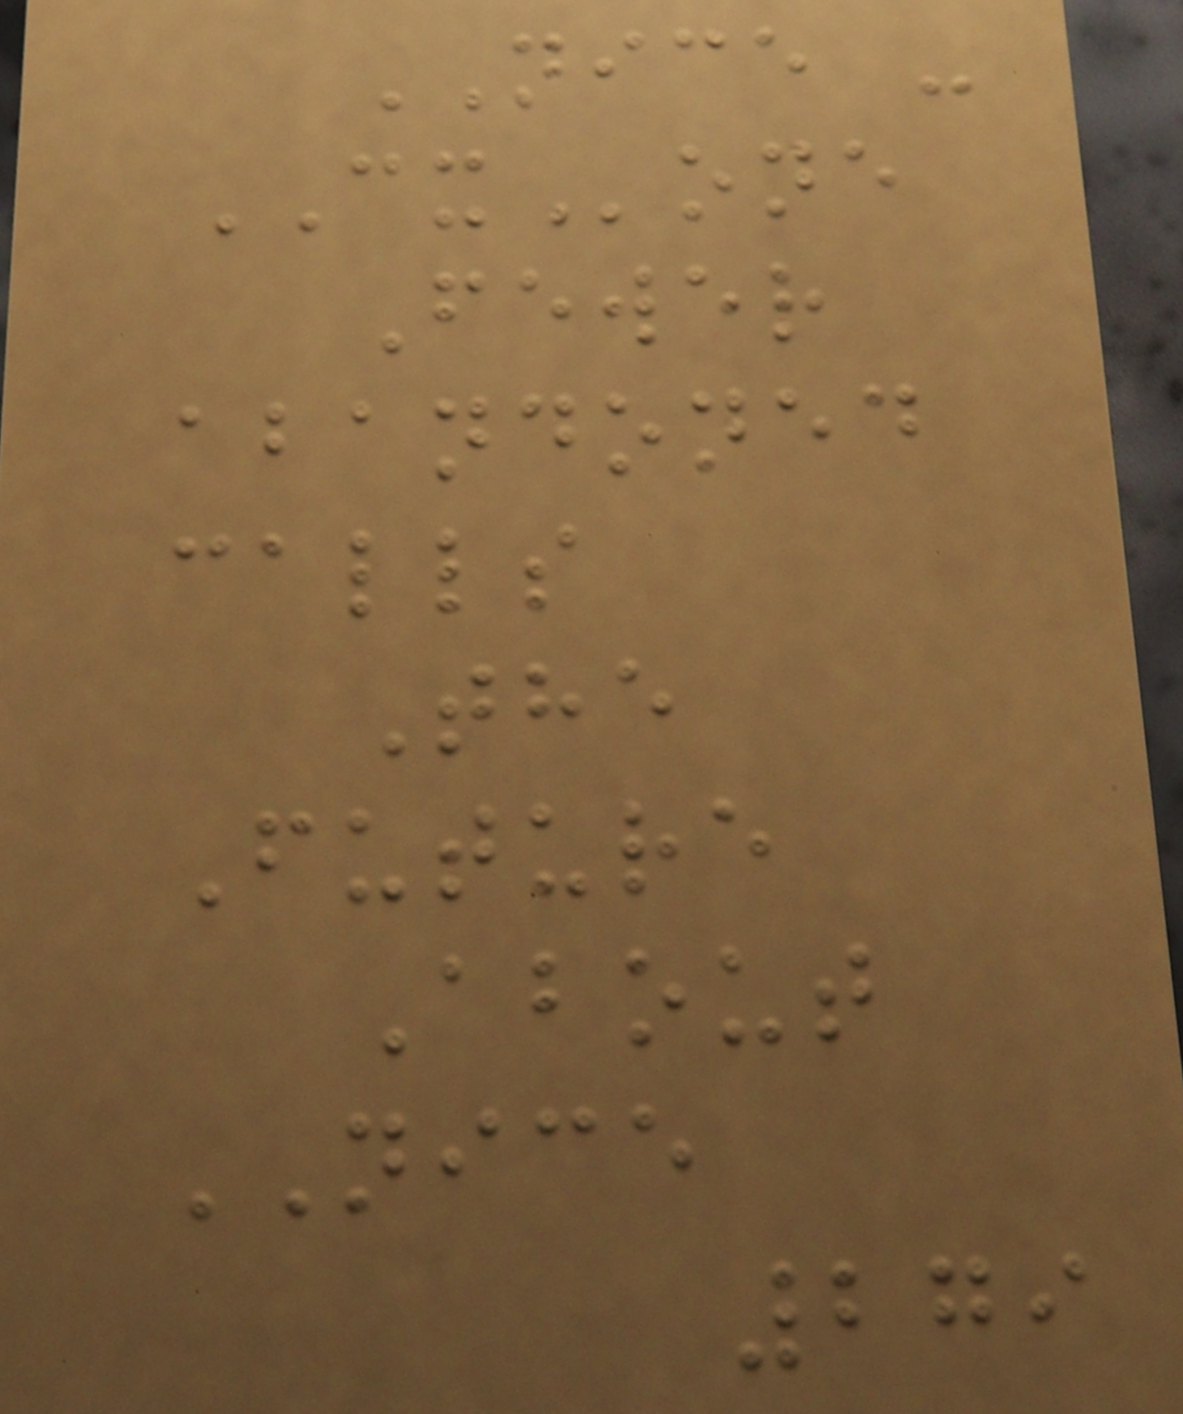NICE -
CXone
Fewer
abandoned
calls
The
Future
About
NICE
279
